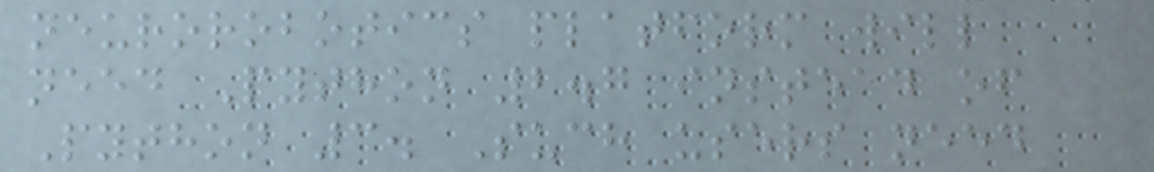neurorobotics platform will
need Python 2.7 instead of
Python 3. Such users need
